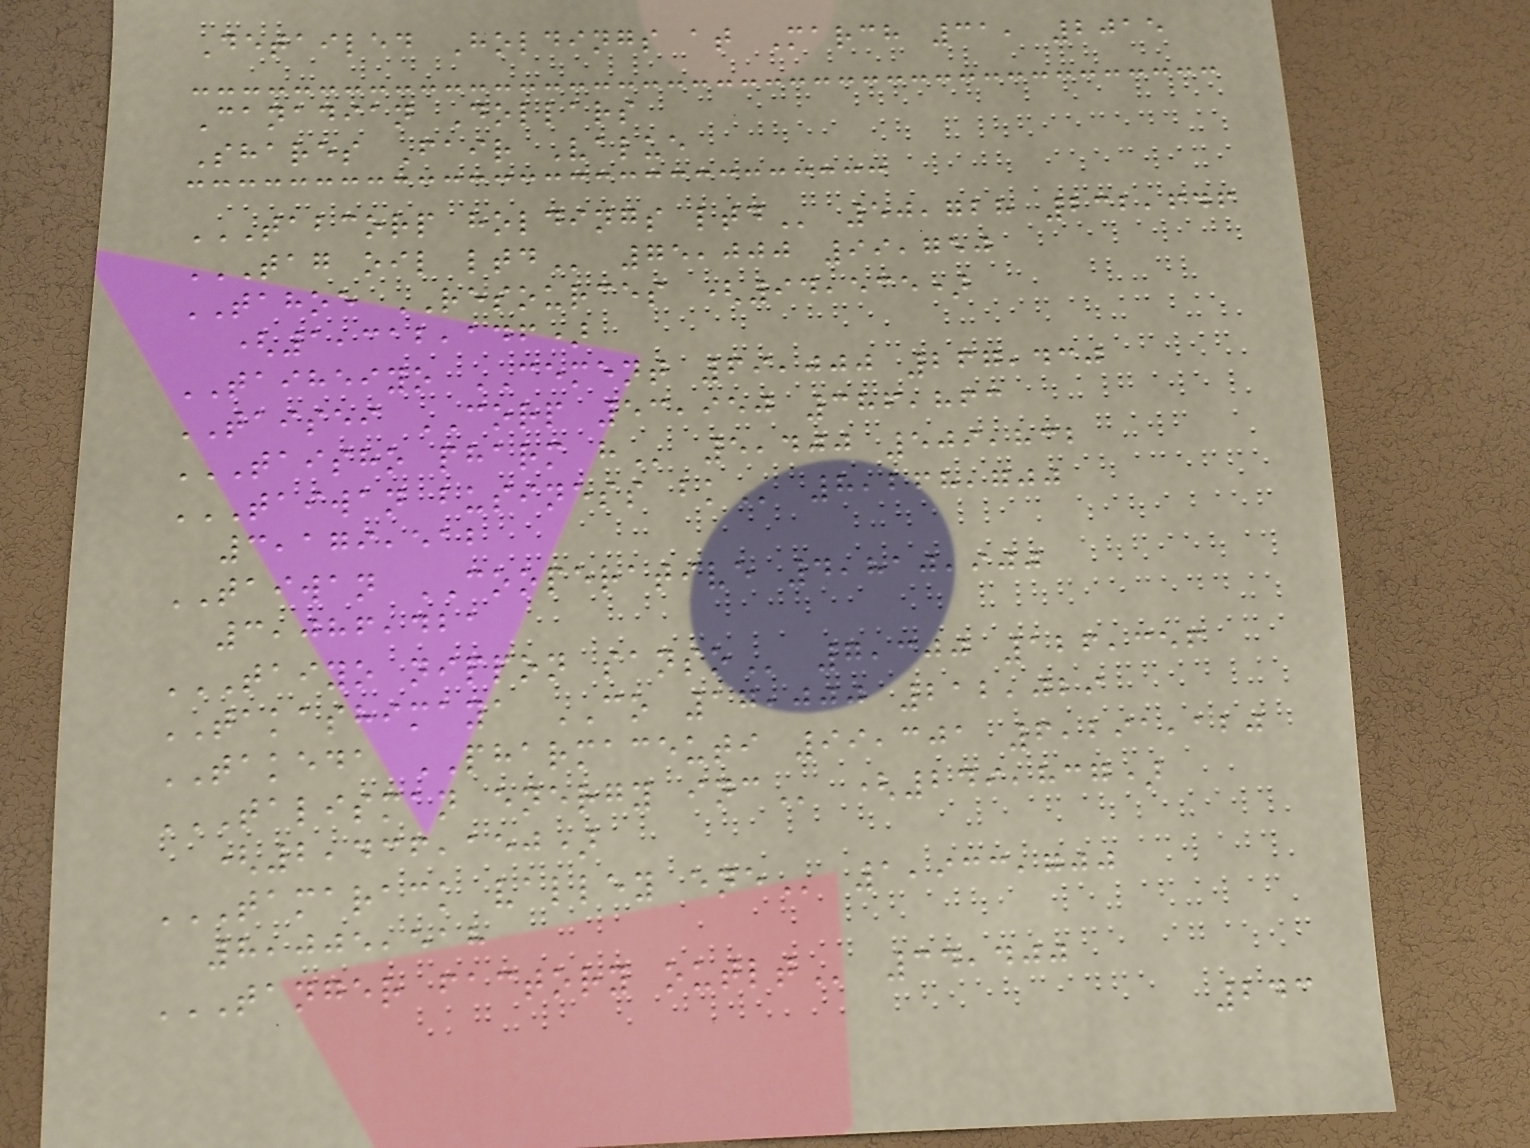Detailed Holdings at March 31, 2015
Canadian Dollars
Shares Fair Value
TABCORP HOLDINGS LTD 50,728 232,646
TAG OIL LTD 75,000 99,750
TAHOE RESOURCES (94,535)
(1,312,146)
TAIHEIYO CEMENT 69,000 267,430
TAISEI CORP 53,950 386,863
TAISHO PHARM H 5,400 509,832
TAIWAN BUSINESS BK 8,268,700
3,179,512
TAIWAN COOPERATIVE 4,810,900
3,086,421
TAIYO NIPPON SANSO 7,300 126,356
TAKASHIMAYA CO 17,000 212,029
TAKEDA PHARMACEUTI 99,301 6,291,120
TALISMAN ENERGY INC (249,837)
(2,436,150)
TAMARACK VALLEY ENE 1,933,700
8,005,518
TANGER FACTORY OUTLT 34,400
243
